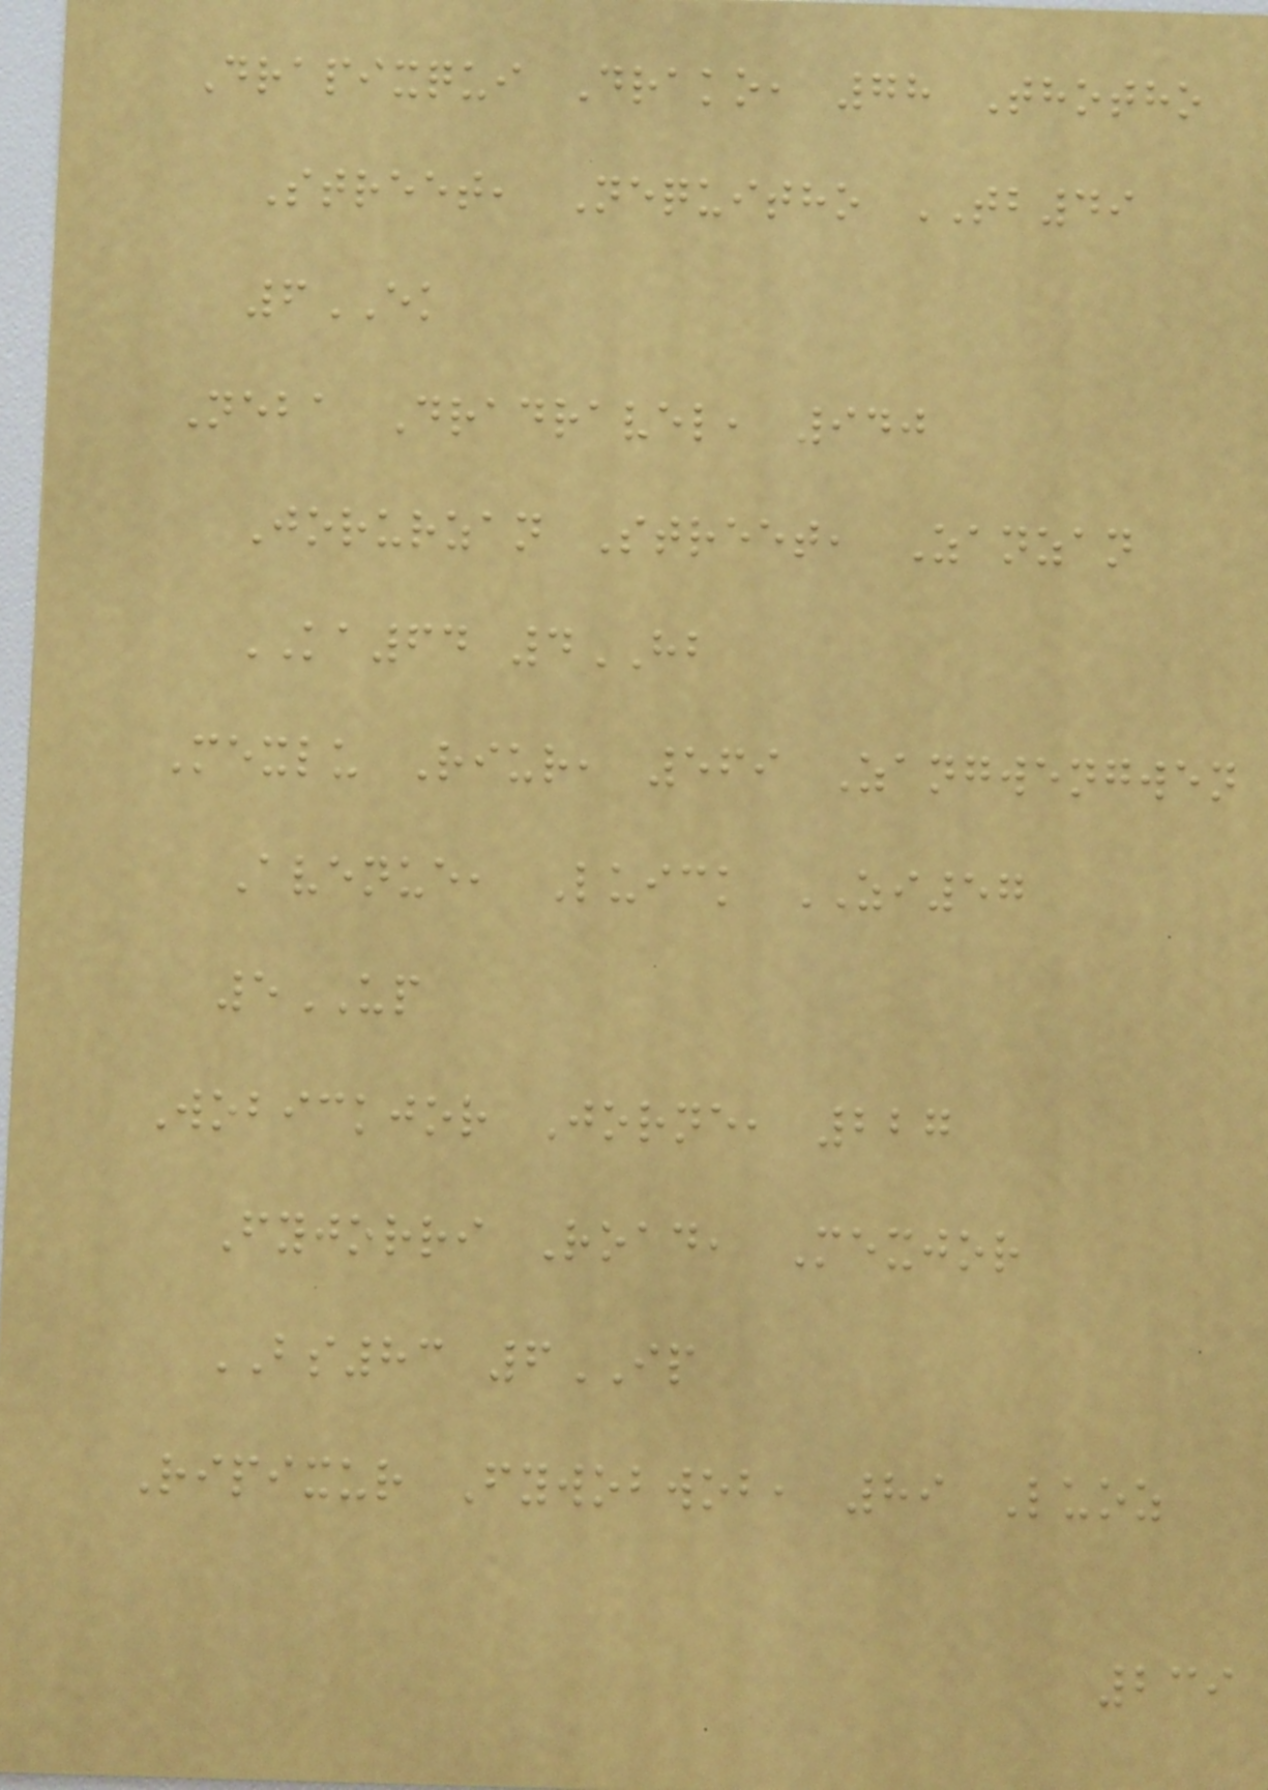Drapixqui Drako, 78 Thotho
Street, Nequitho TB49
6EK
Neba Dradravel, 940
Jorurzan Street, Zanzan
KA64 4HB
Mexlu Riur, 569 Zangwengwen
Avenue, Luick ZI57
5UP
Wobickjor Jorne, 227
Fyjorri Road, Mexjor
BS83 6IP
Ripixur Fywobwob, 89 Luoz
239
